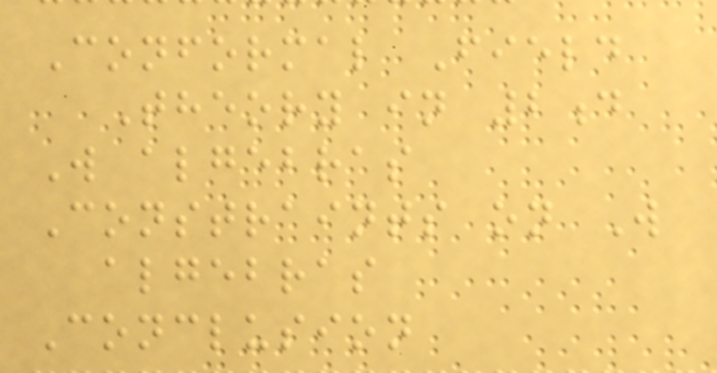Conformal Field
Theory in 2d
W algebras
Constraints on W
algebras
Conclusion
